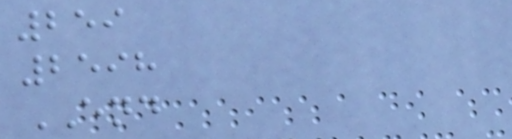259
2598
END
